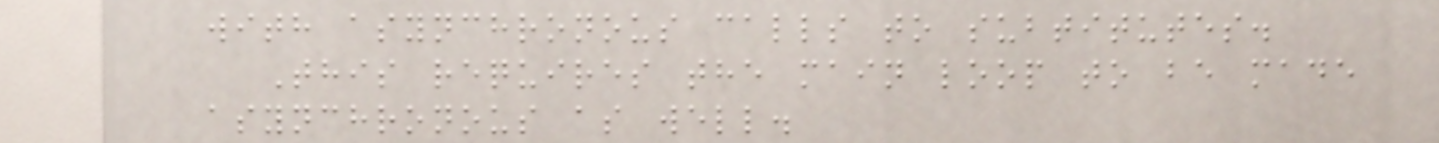with asynchronous calls to subtitutes.
This requires the main loop to be made
asynchronous as well.
